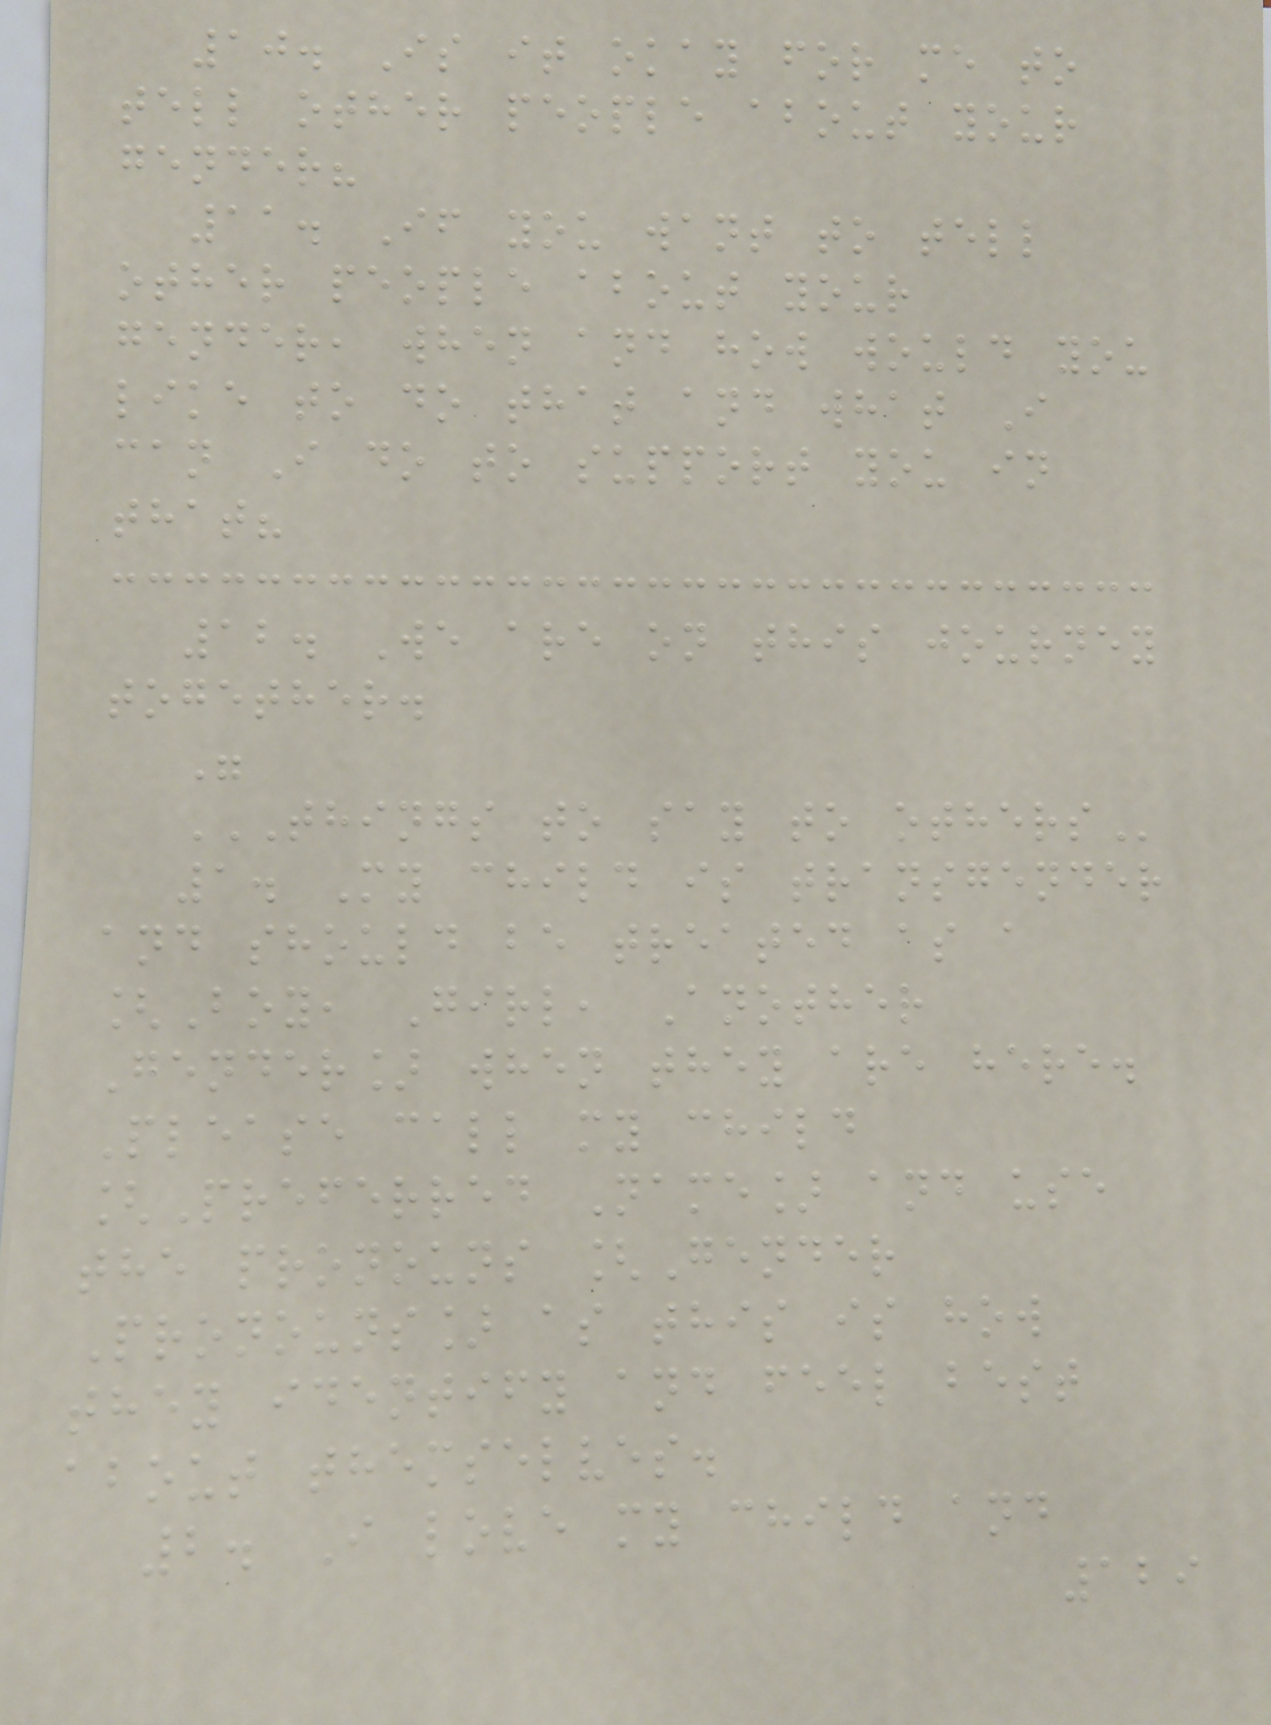10. Is it okay for me to
tell other people about your
gender?
11. If you want to tell
other people about your
gender, when and how would you
like to do that and what I
can I do to support you in
that?
12. We are on this journey
together.
"
THINGS TO SAY TO OTHERS
1. My child is transgender
and should be treated as a
[Boy, Girl, Another
Gender] when they are here.
Please call my child
[Preferred Name] and use
the pronouns [Gender
Pronouns] as this is how
they identify and feel best
about themselves.
2. I love my child and
129
